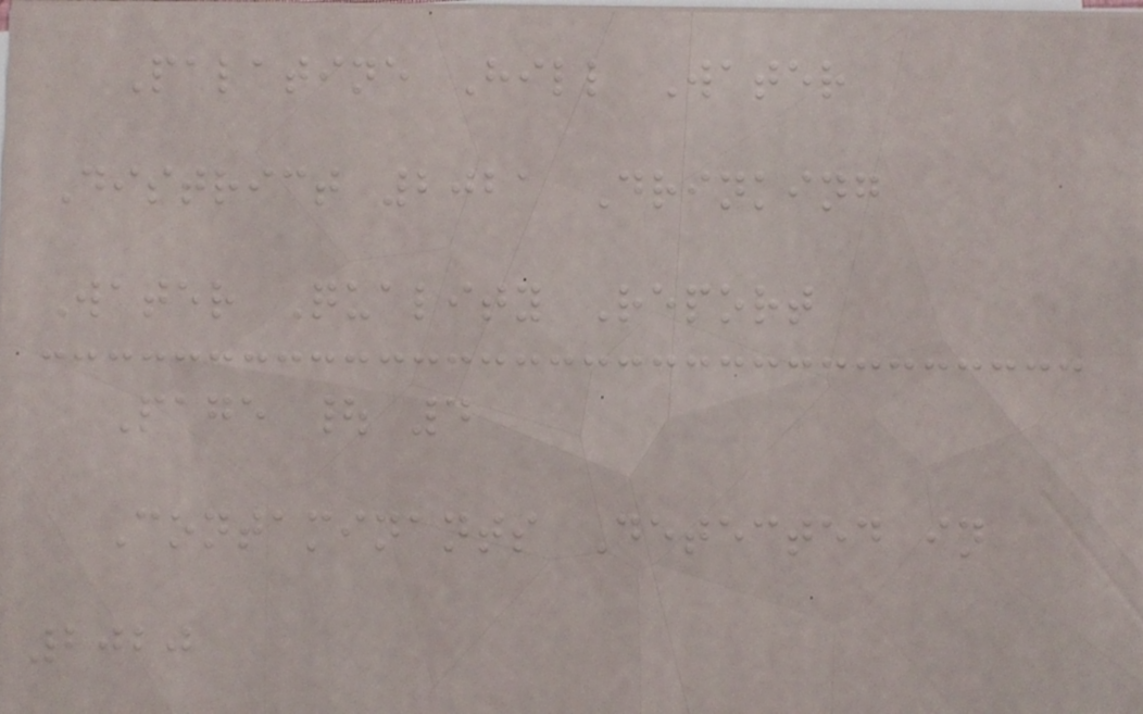Palatine Hill Water
District 2021 Drinking
Water Quality Report
Page | 4
Contaminants Detected in
2020
